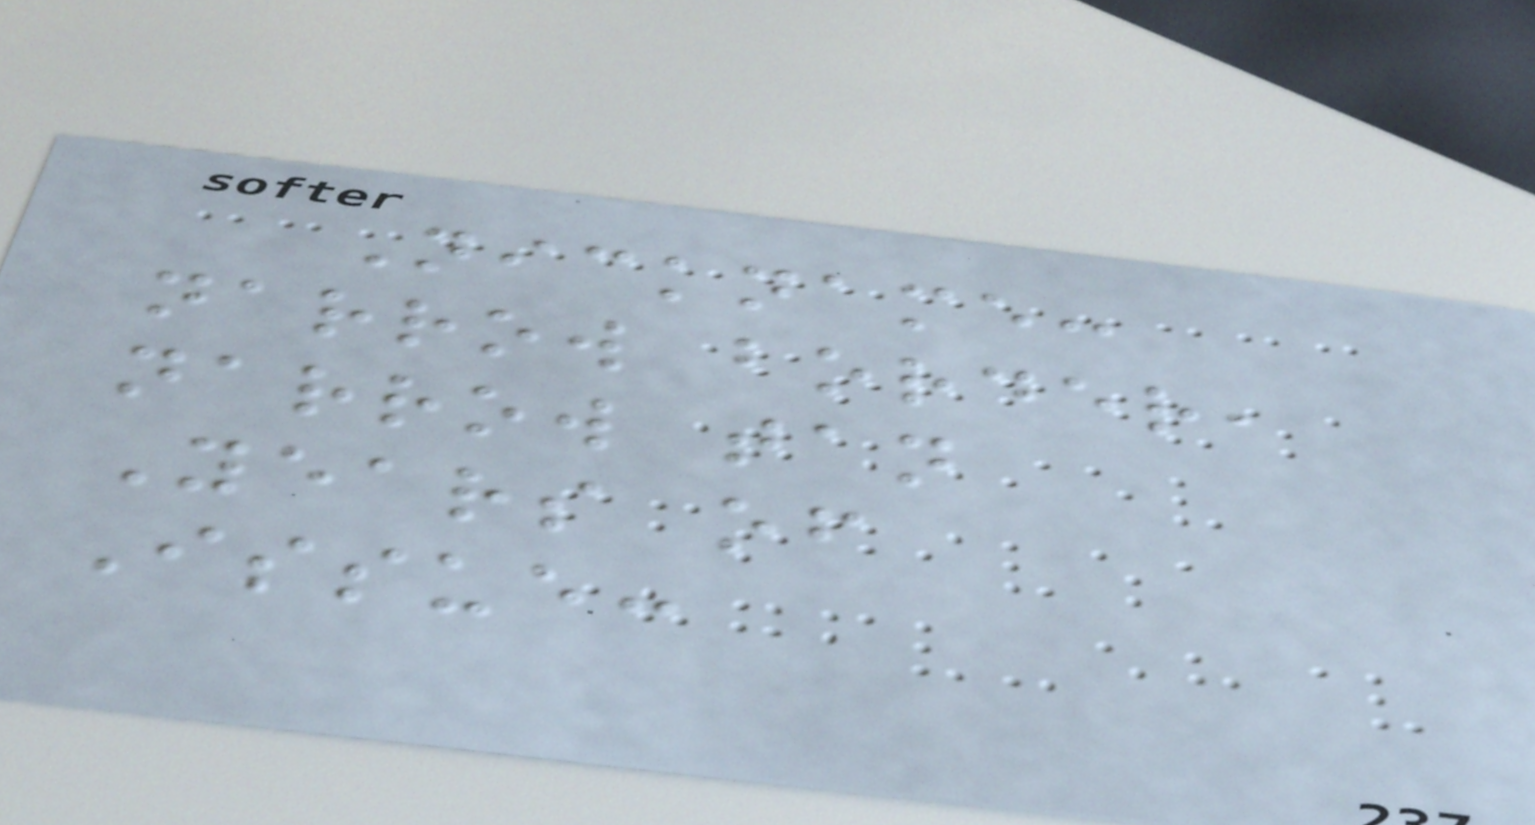Nickname:
narrow border,
narrow tan
Years of
Issue:
